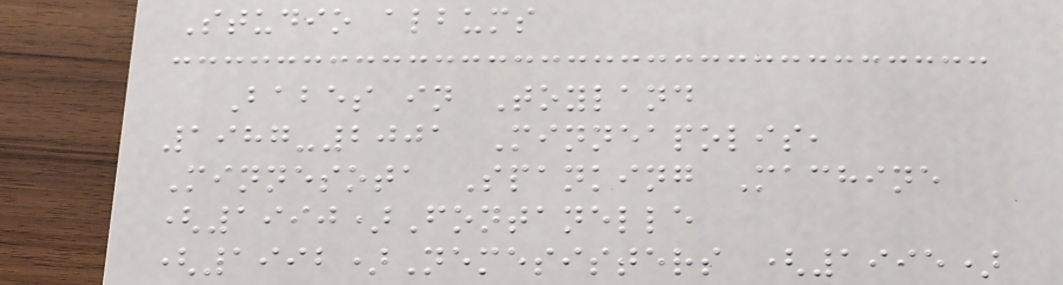Studio albums
Babes in Toyland
1987-2001 Minneapolis,
Minnesota Spanking Machine
(1990)Fontanelle
(1992)Nemesisters (1995)
